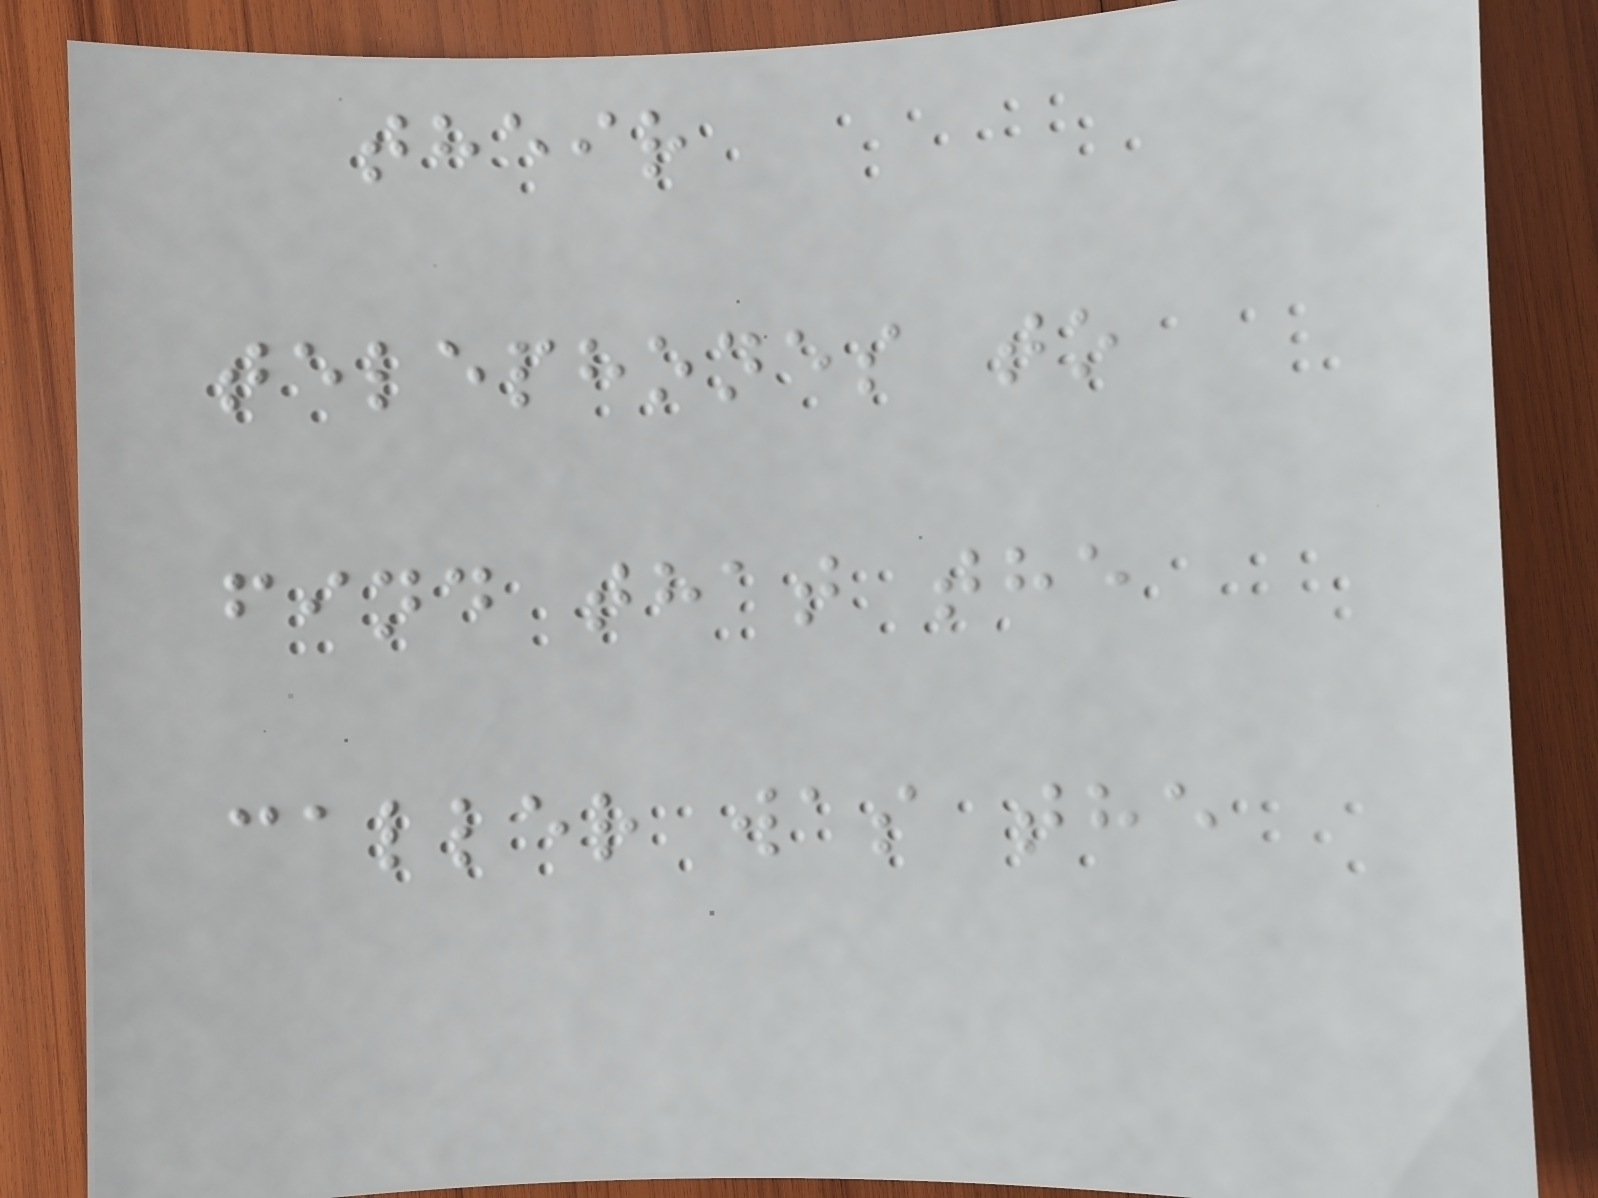their
telephones to
find that the
caller was the
